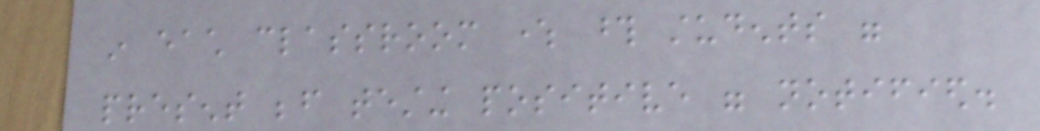in each classroom where those students were
present before testing positive were notified.
